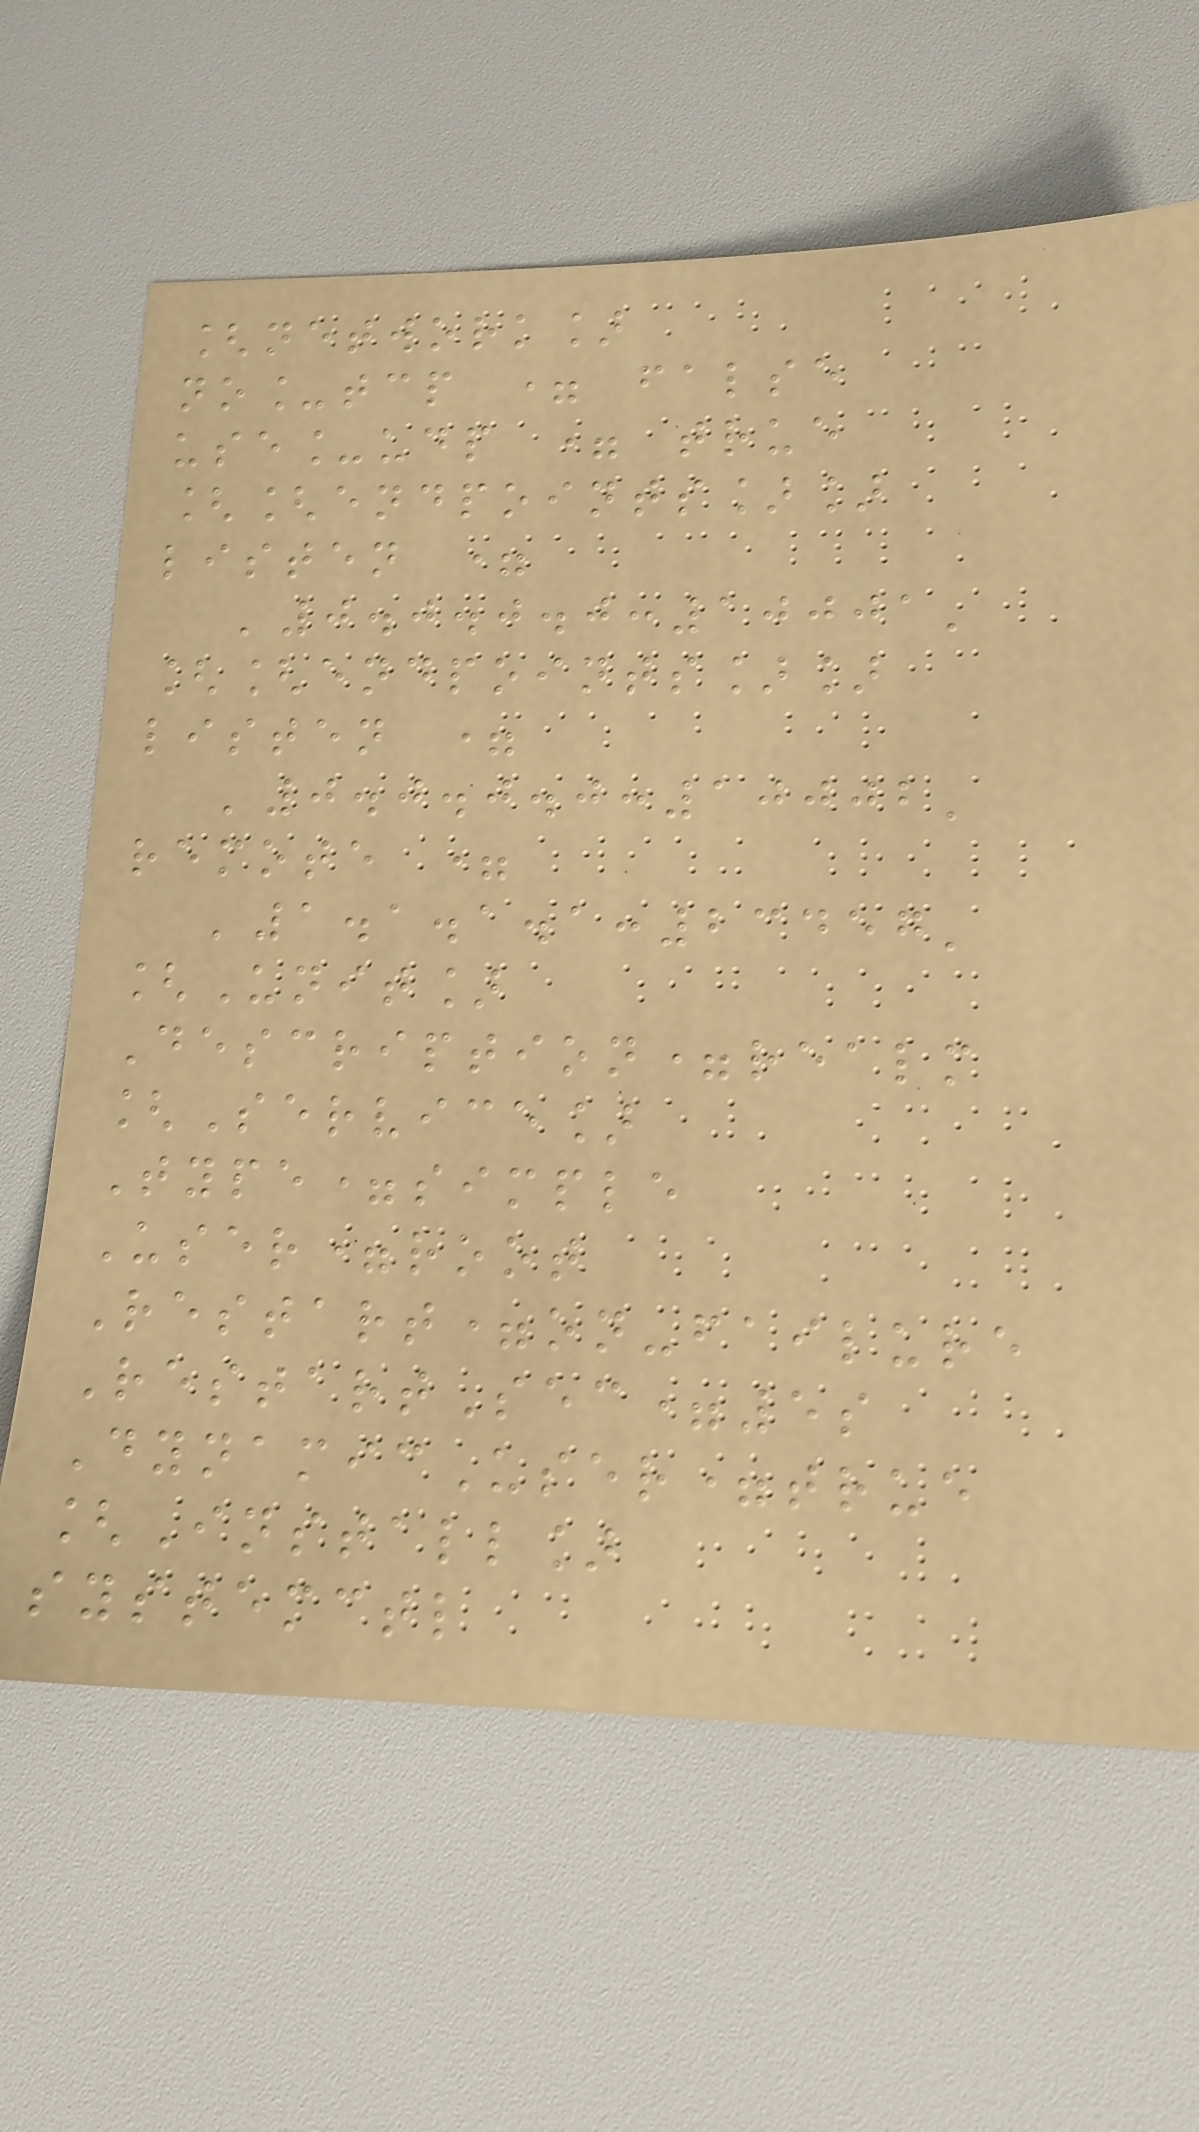[network]
no_tcp = false
use_udp = true
[[endpoints]]
listen =
'0.0.0.0:10001'
[[endpoints]]
listen =
'0.0.0.0:10002'
remote =
'1.1.1.1:23457'
[Unit]
Description=realm
[Service]
Type=simple
User=root
Restart=on-failure
RestartSec=5s
DynamicUser=true
[Install]
systemctl
